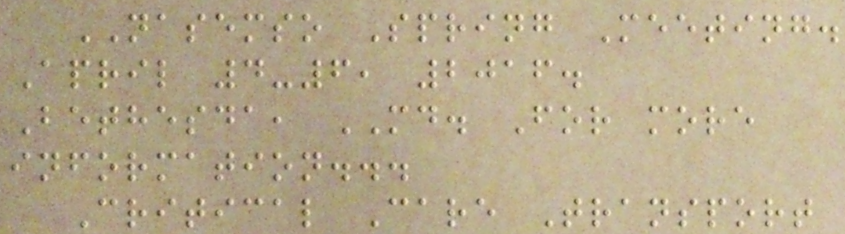NASEMSO Spring Meeting.
April 4-6, 2016.
Bethesda, MD. For more
information...
Critical Care Transport
